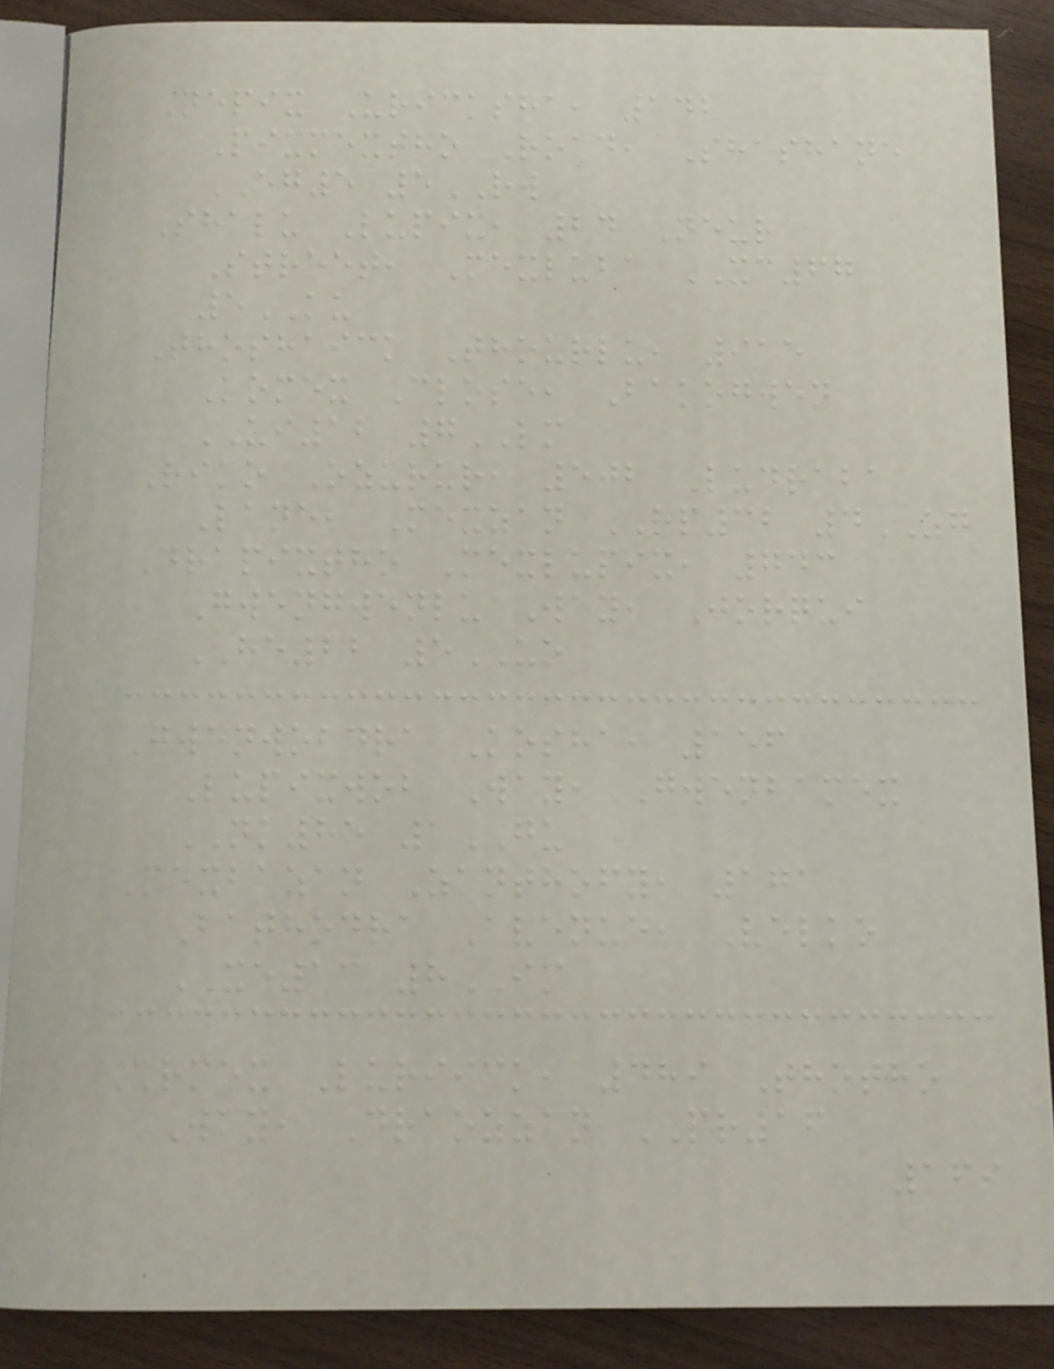Nepix Uricksha, 142
Pixmextho Road, Shashane
EG5 5RW
Shalu Lupix, 24 Neur
Street, Mexluba XC67
5KU
Thoshaick Thourlu, 915
Komex Close, Bakogwen
UI12 7LM
Riko Ozurur, 502 Ludraba
Lane, Mexzan RP32 4ZG
Drapixtho Mexlupix, 743
Gwengwenlu Way, Jorqui
HE22 5UO
Gwenwobdra Kosha, 156
Lupixwob Way, Gwenbamex
NK85 1GU
Mexbazan Zanthofy, 171
Bathodra Avenue, Velko
XE13 8IM
Urmex Luriick, 489 Thotho
Way, Draozzan PR16
169
